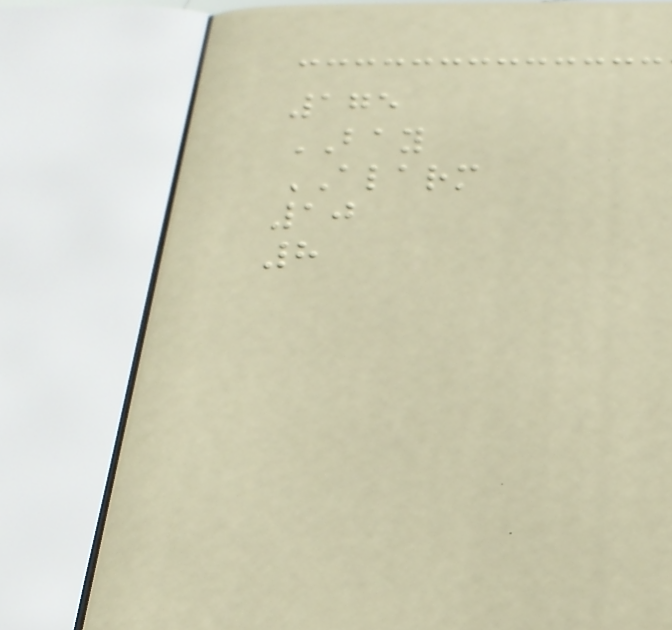175
BAY
ALARM
10
8
